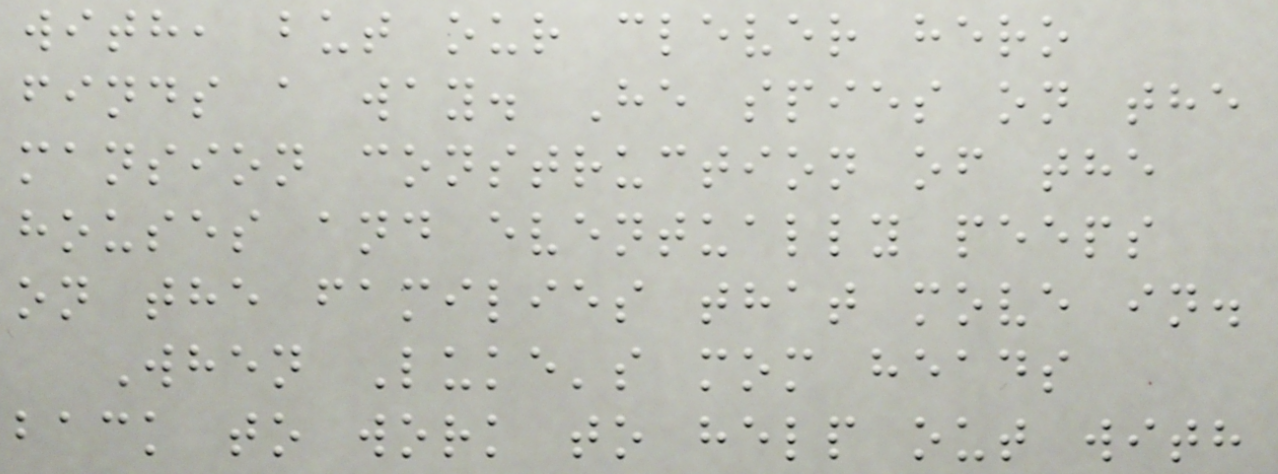with, but our clever hero
finds a way. He spies on the
mansion construction of the
houses and eventually peeps
on the families that move in.
When Luke's mom heads
back to work to help out with
